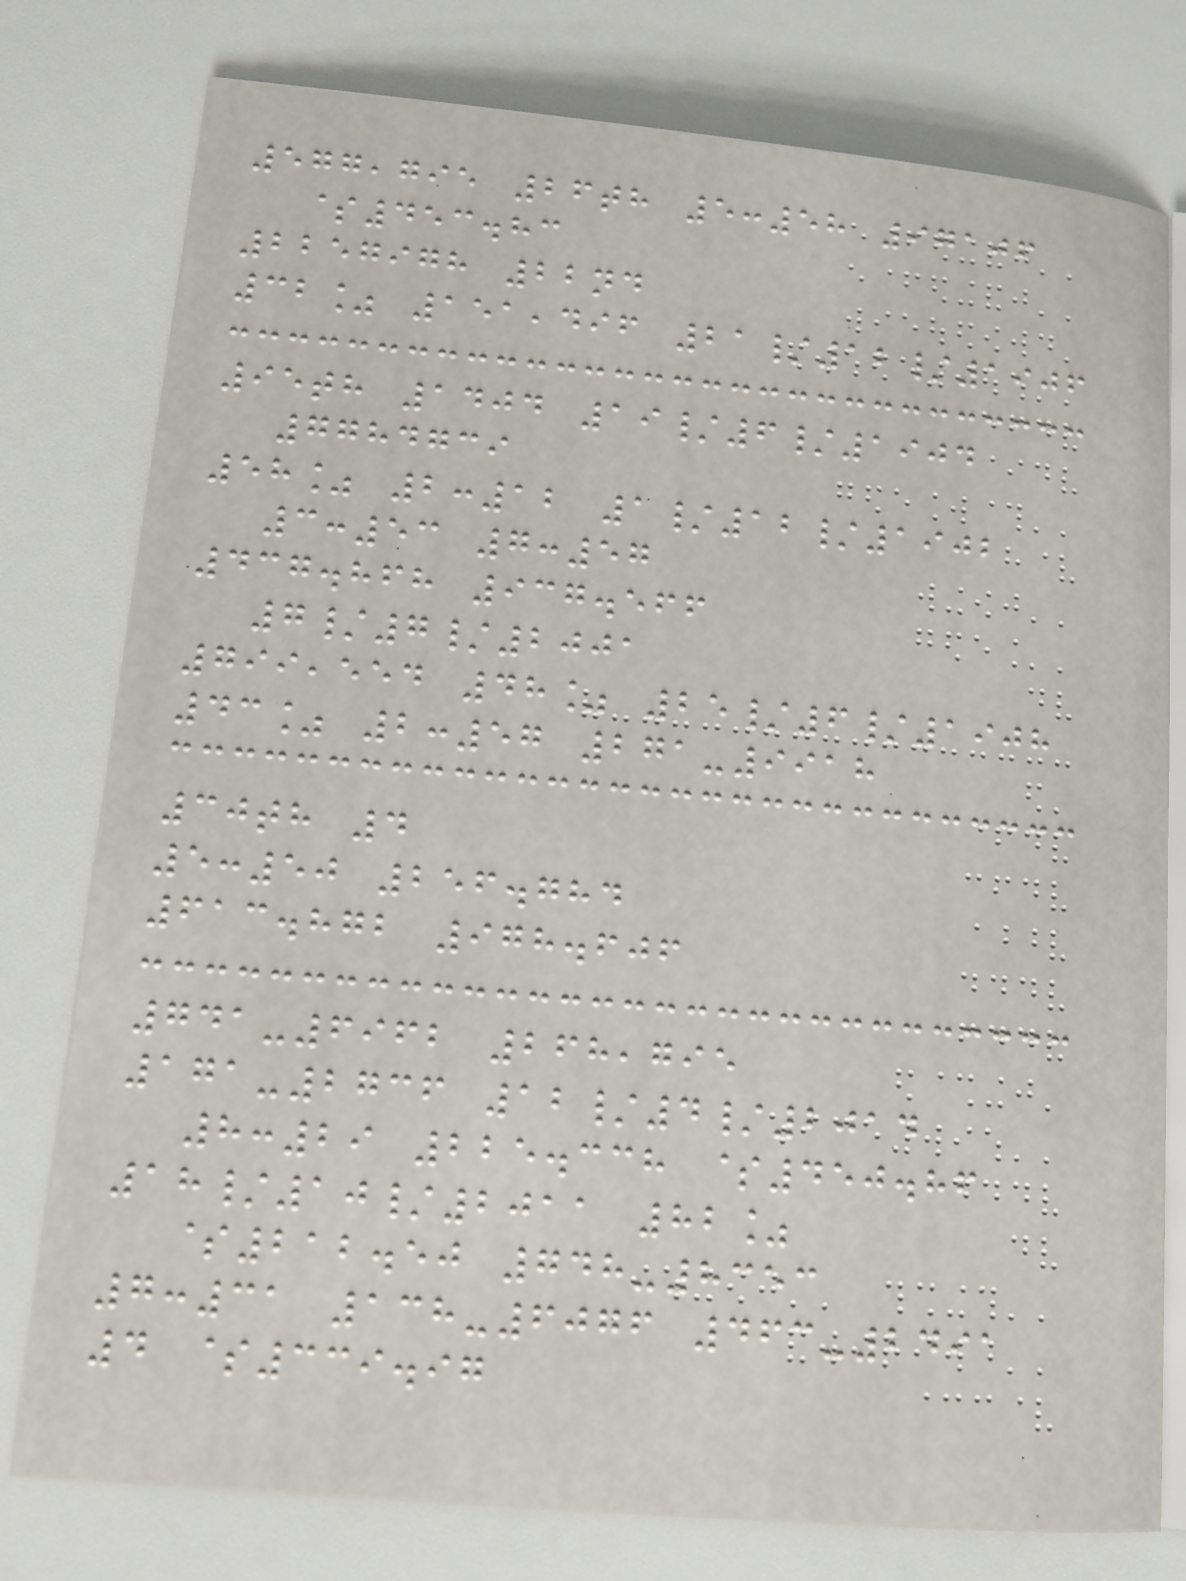577,795 26th 5:58 97106
$453.83
2257978 22nd
32% 151,496 21/12/1906
95th 1404 19/6/1904
7784739
58% 2:12 1/12/1902
3:53 7:57
437.868 937.566
7/7/2001
799,554 48% 25/6/1908
43% 2:57 271-9918
30th 4
5:50 256.784
613.872 978.606
741-6962 268,795
171-2736 12/4/2014
8:29 225.338 $450.86
18/10/2011 82%
$212.50 748-8353
7:31 138-6076 463-2491
4 $339.97
